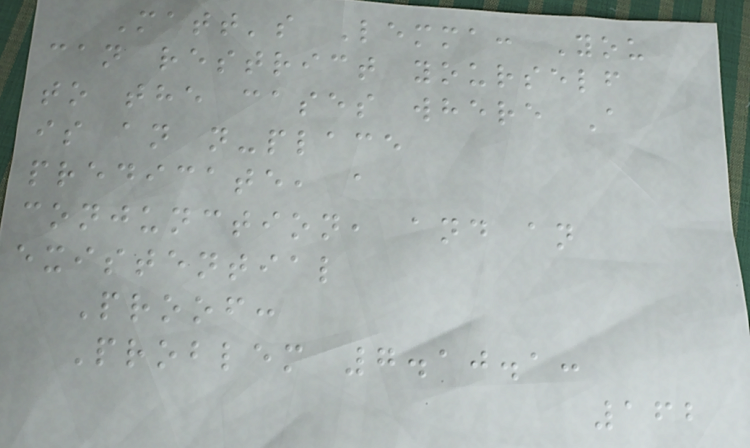Matt's Lemma: You
can restrict yourself
to the cases where A
is an n-place
predicate, a
conjunction, and an
existential
Proof:
Problem 7.10.1:
162
